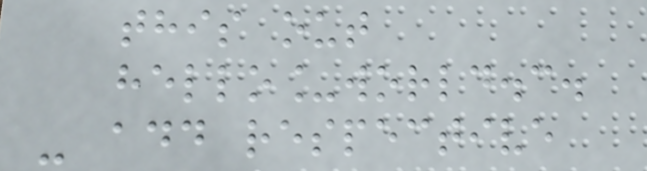this out
hello_world.c.
- add respective
